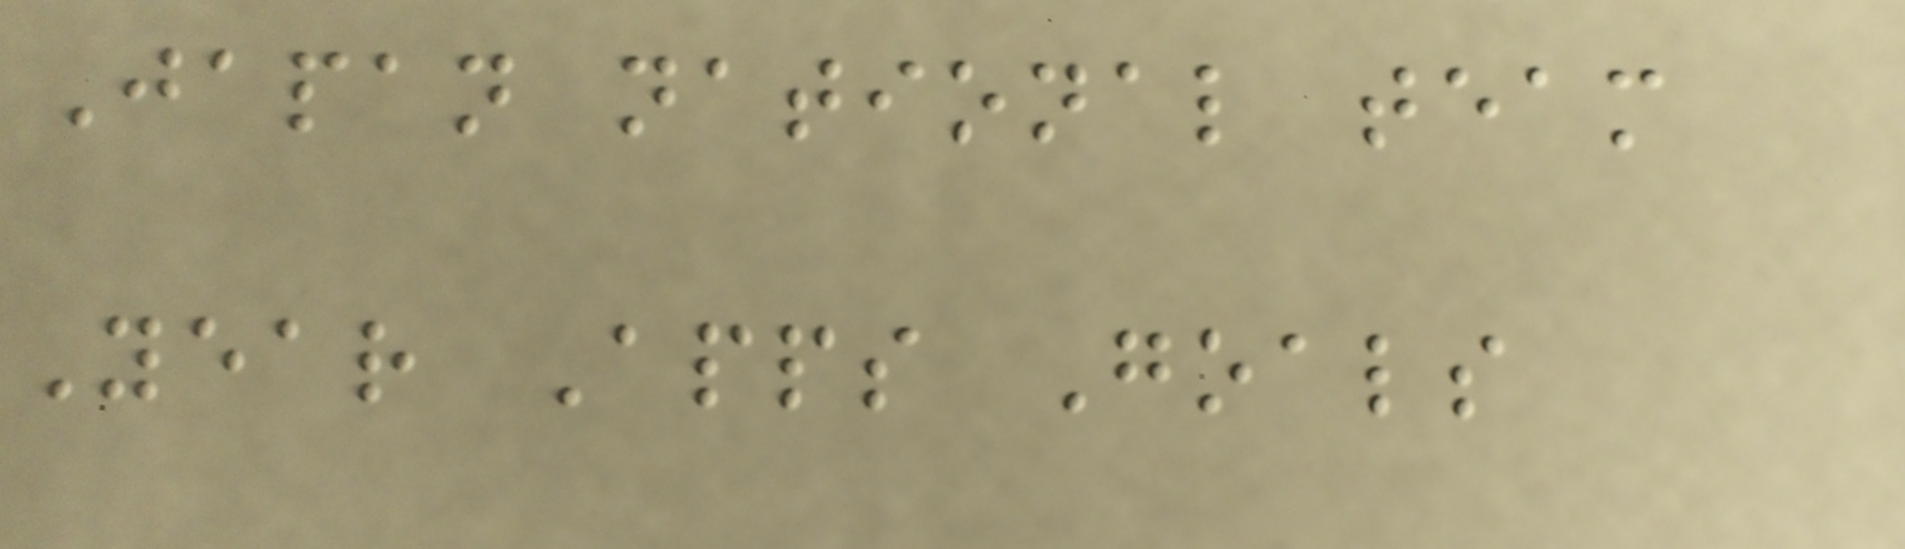Japan national team
Year Apps Goals
